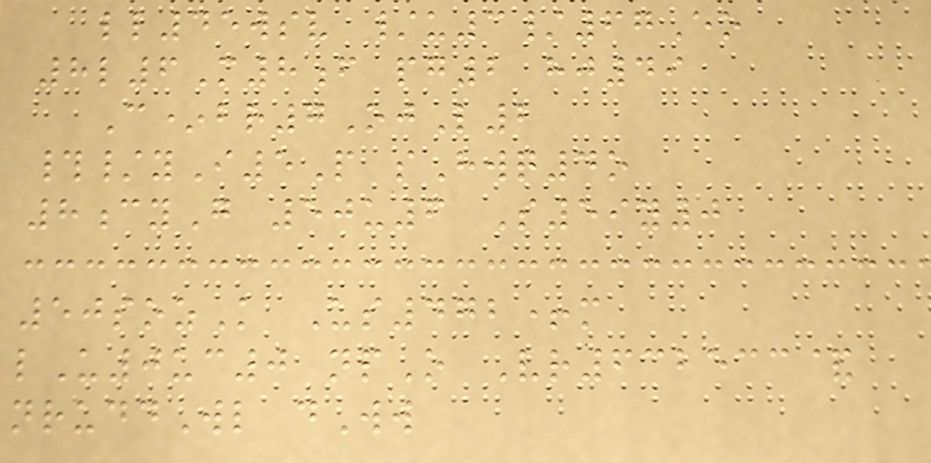ll45wsv /u3/67Eo
8l6M8f pg2 hj49
C*br7OjL2
#/yI5P sHwq4o
8cyG 50u6 S59y0
50sozK Us472+m
lU0uc0 npO Vr632533&
nruddWl dWw
